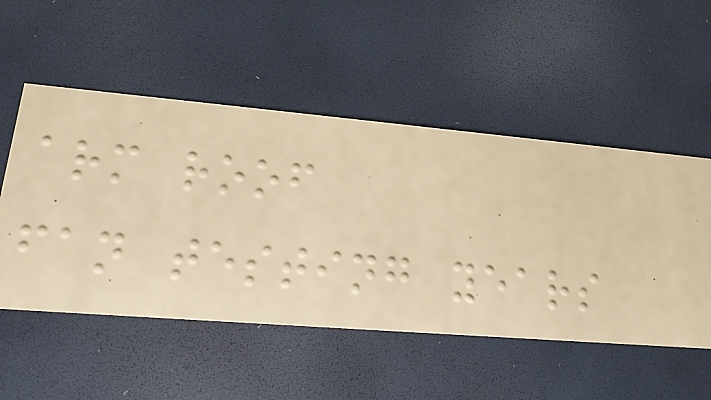arm roof
fan testing years
